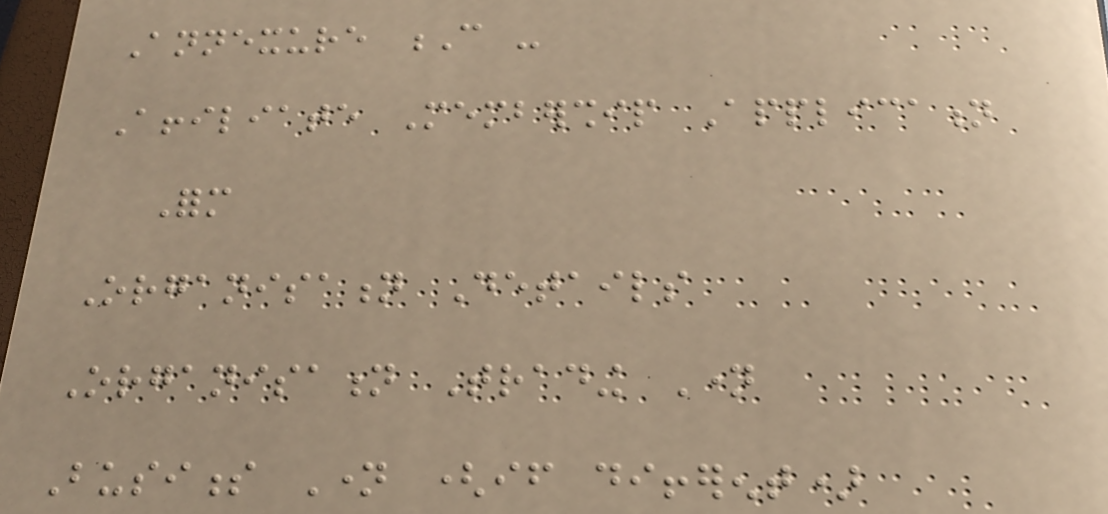Annexure C -
Affiliate Membership Application
Form
Organisation Details
Organisation Trading Name
Business Name (if different)
